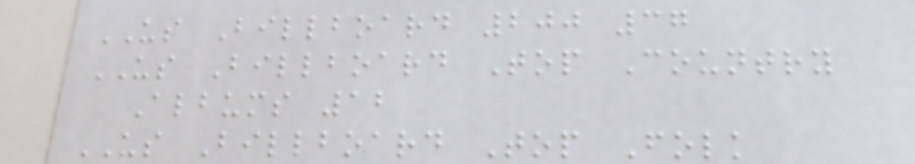US Billboard 200 37
US Billboard Top Country
Albums 12
US Billboard Top Folk
